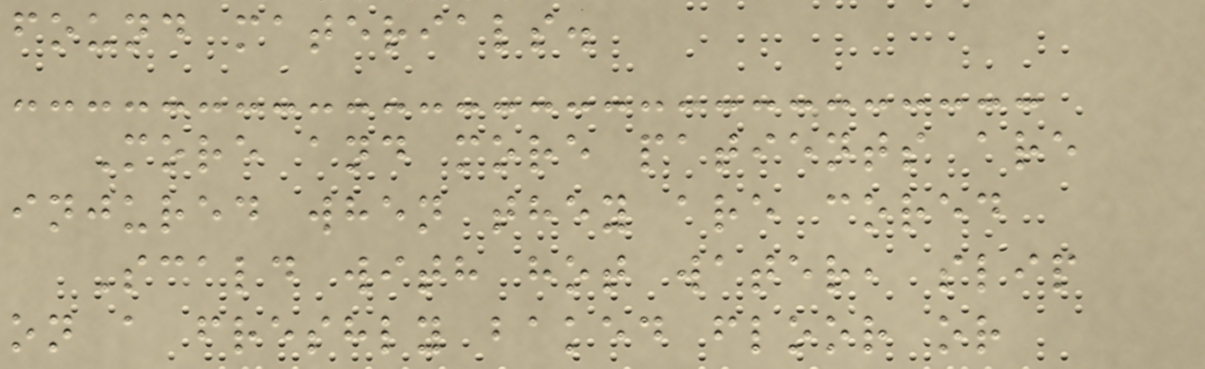found materials.
More and more patients are
injured when they are cored
Scald with hot water, slip
on a freshly baked floor or
